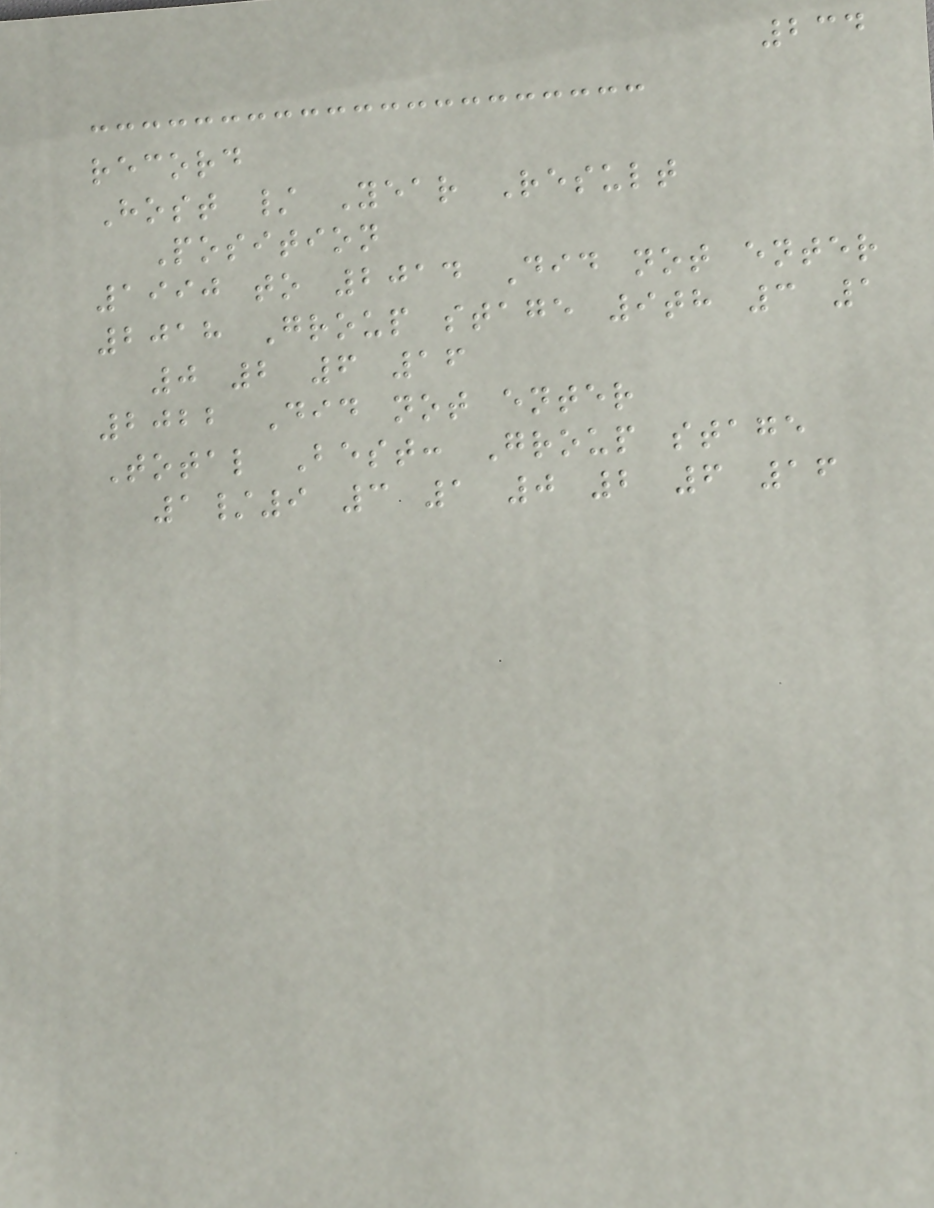234
record
Host / Year Result
Position
1990 to 2014 Did not enter
2018 Group stage 9th 3 1
0 2 6 16
2022 Did not enter
Total Best: Group stage
1/9 3 1 0 2 6 16
